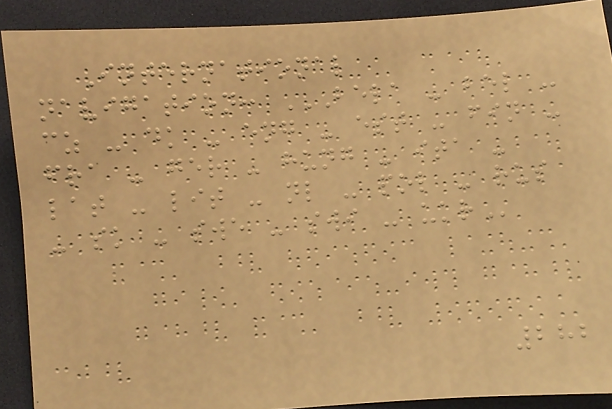International
navigation: BELA - BEL -
CZ - DK - ENG - EST - FIN -
FRA - GER - HUNG - ITA -
LAT - LIT - NL - POL - RUS
- SK - SWE - SWI - UKR
282
